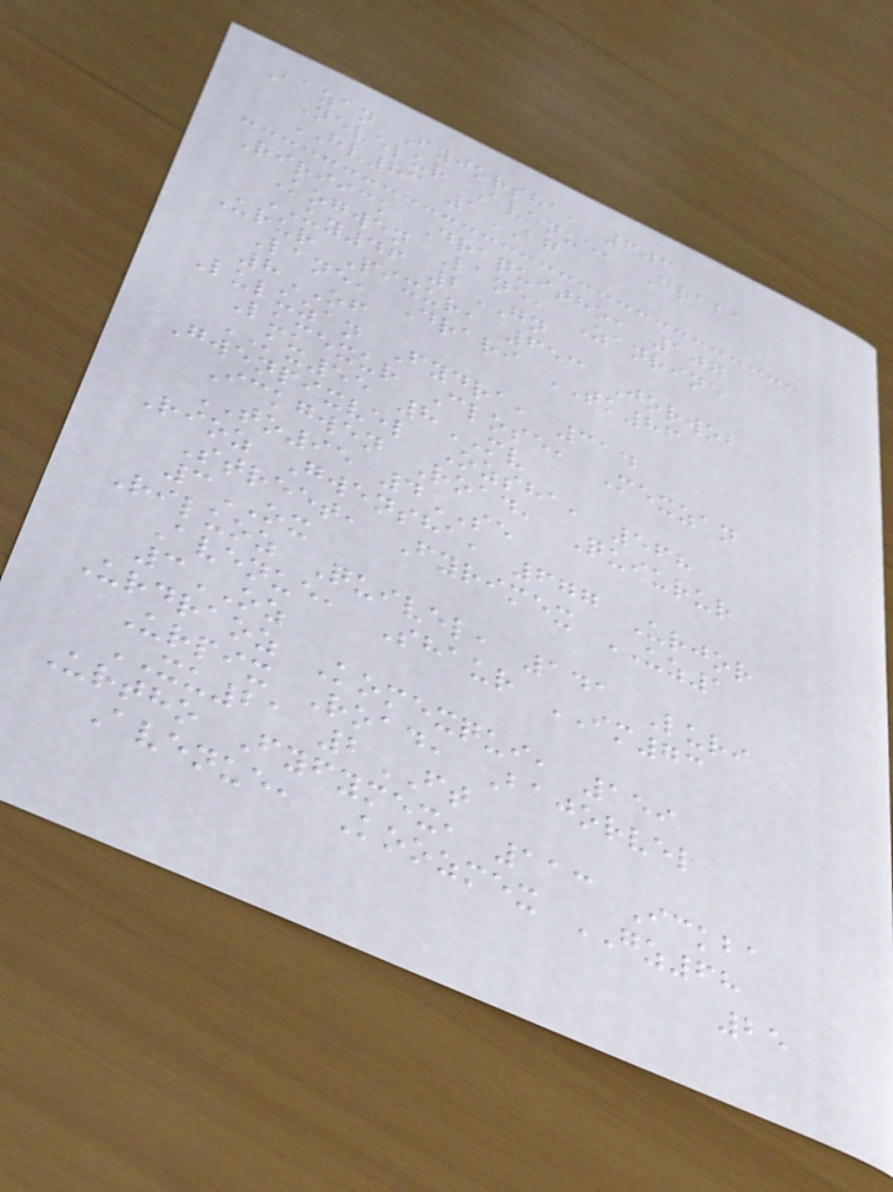Bazan Fyjorsha, 603
Nevelur Avenue, Draba
HV83 1BG
Ririick Draquitho, 107
Kogwen Lane, Zanrine
UY46 2GN
Urur Pixur, 653 Jorwob
Lane, Drari TK86
8OF
Luluzan Fydra, 314
Lumexur Close, Mexzan
KX55 8MV
Gwenpixvel Ozsha, 568
Ickgwen Road, Quiurur
TO95 4SE
Rioz Gwensha, 677 Urjor
Street, Fyrimex UZ1
3OX
Riluoz Quivel, 141 Luri
Avenue, Shaur IM73
3OZ
Urdraoz Komexqui, 159
Urpix Road, Bajorvel
XU21 2FT
Urtho Fyfymex, 113 Ickba
Avenue, Koozmex GZ68
25
